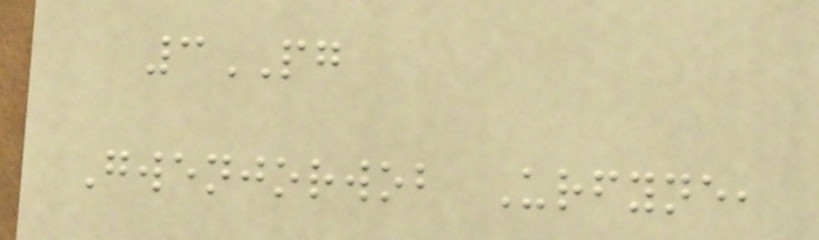3PG
Gwenjorwob Urfyne,
